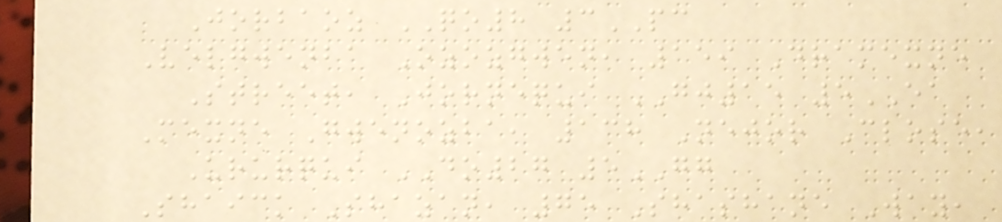Jorbaoz QO8 3PC
Velgwenba Ozozgwen, 159 Dramexne
Street, Jornequi GJ15 5EA
Mexne Gwenozba, 138 Nejor Close,
Ururqui DO27 5GG
Shaick Shazan, 75 Shashane Way,
